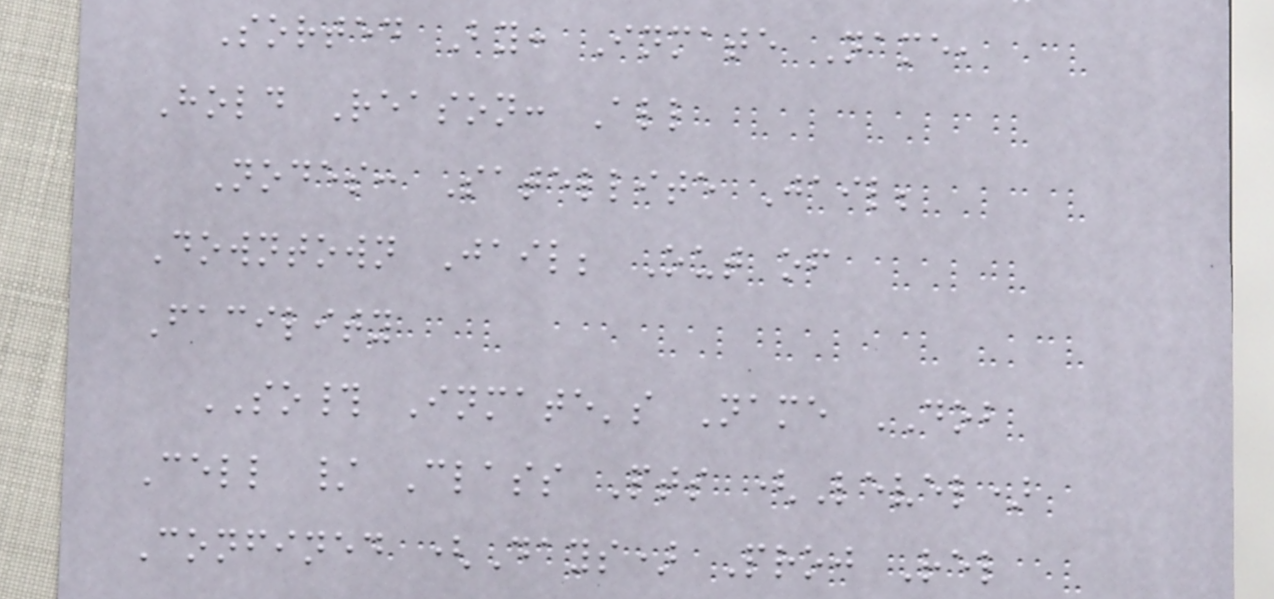Sorted By: Inmate Name,
Hold Reason: All
Nodes: Satellite Jail;
Downtown Jail; Out of
Facility
SO# Inmate's Name DOB
Cell / Class Pts (Level)
Confined (Days) Proj Rel
